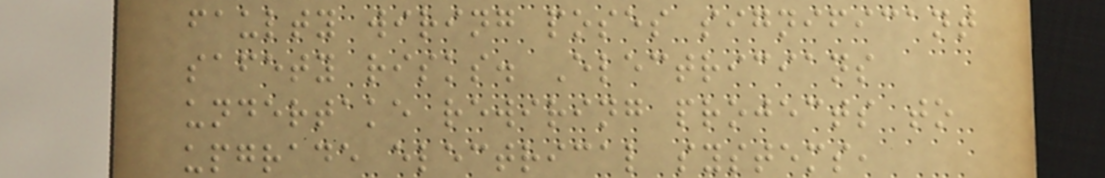faulty wiring poses significant
safety risks. Electricians
undertake rewiring projects to
upgrade electrical systems,
